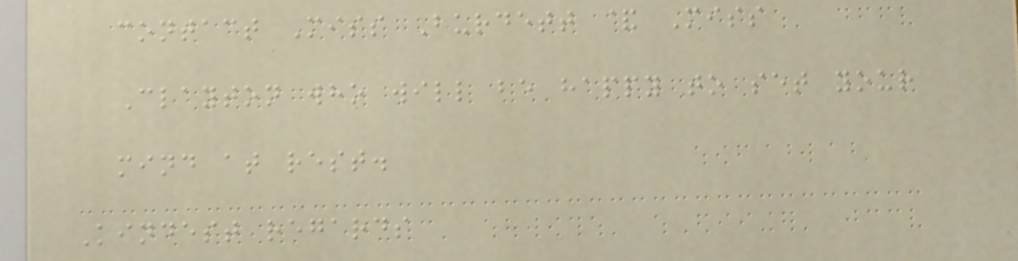contact Miss Burdett & Miss
Clayton who will be happy to set your
mind at rest.
Kindest regards
